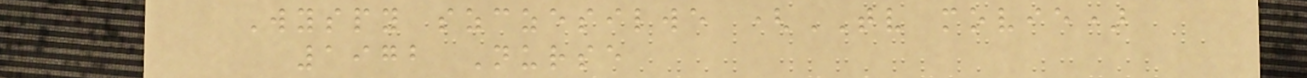Wyspy szczesilwe (TV movie)
1972 Nurse
